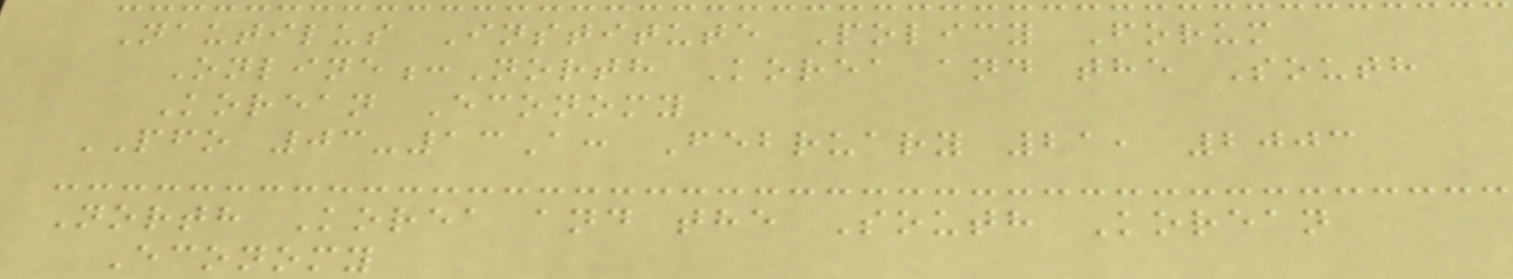Nautilus Institute Policy Forum
Online:North Korea and the South
Korean Economy
PFO 03-13A: February 21, 2003
North Korea and the South Korean
Economy
